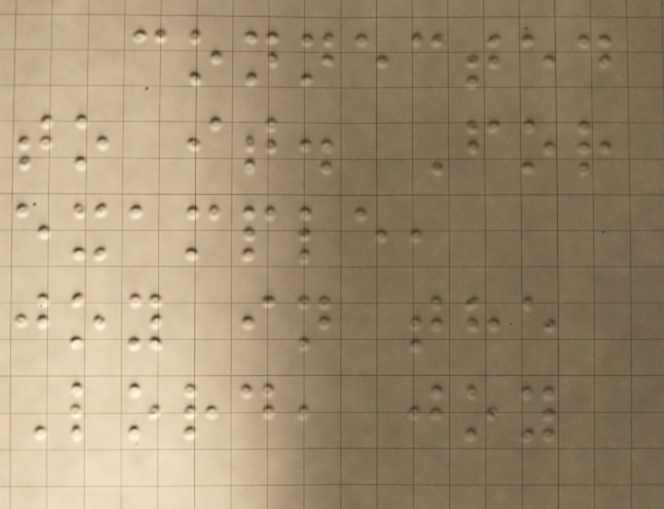connected
to it. For
example,
joy in the
Lord, joy
